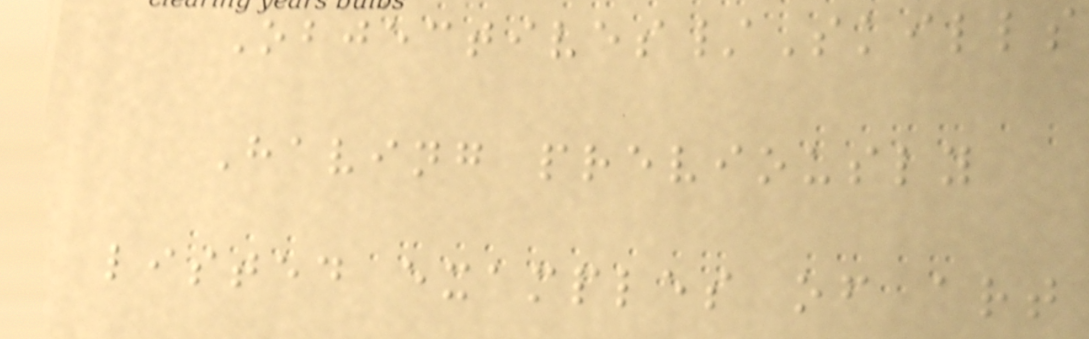Objectives/Skills
Having previously
listed examples of art
